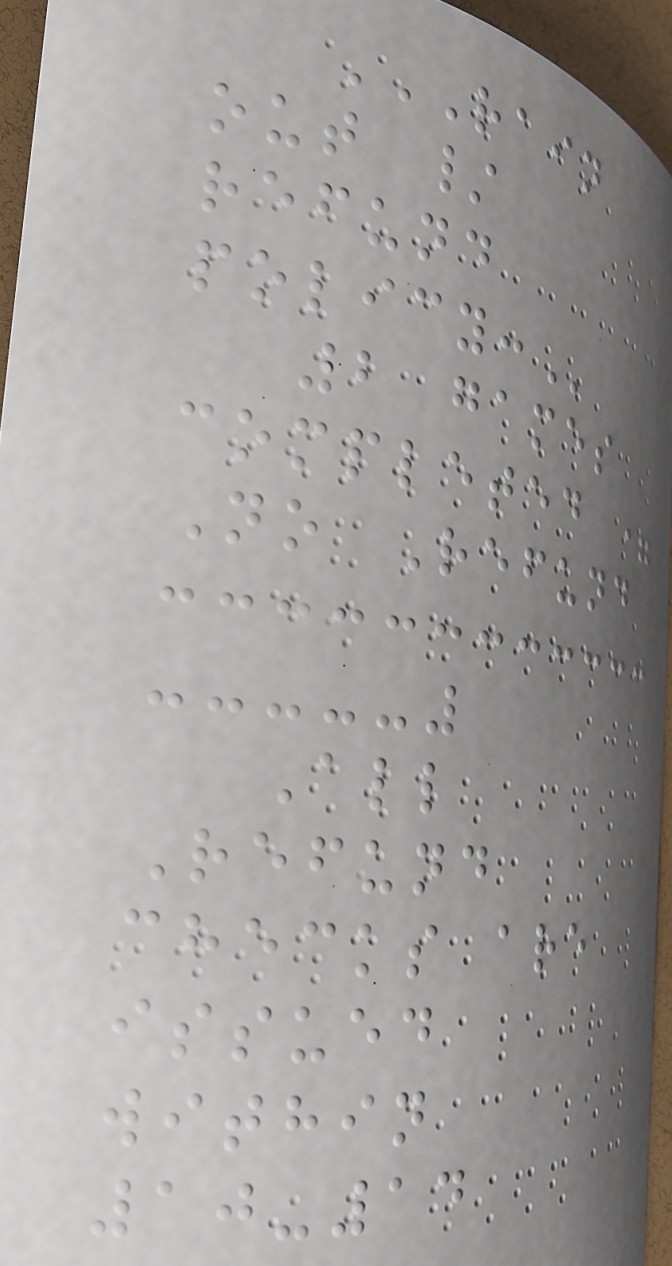RAIN
OUT /
REFUND
POLICY:
2 games
completed =
No Refund
All
Refund
checks are
issued
within
10-14
